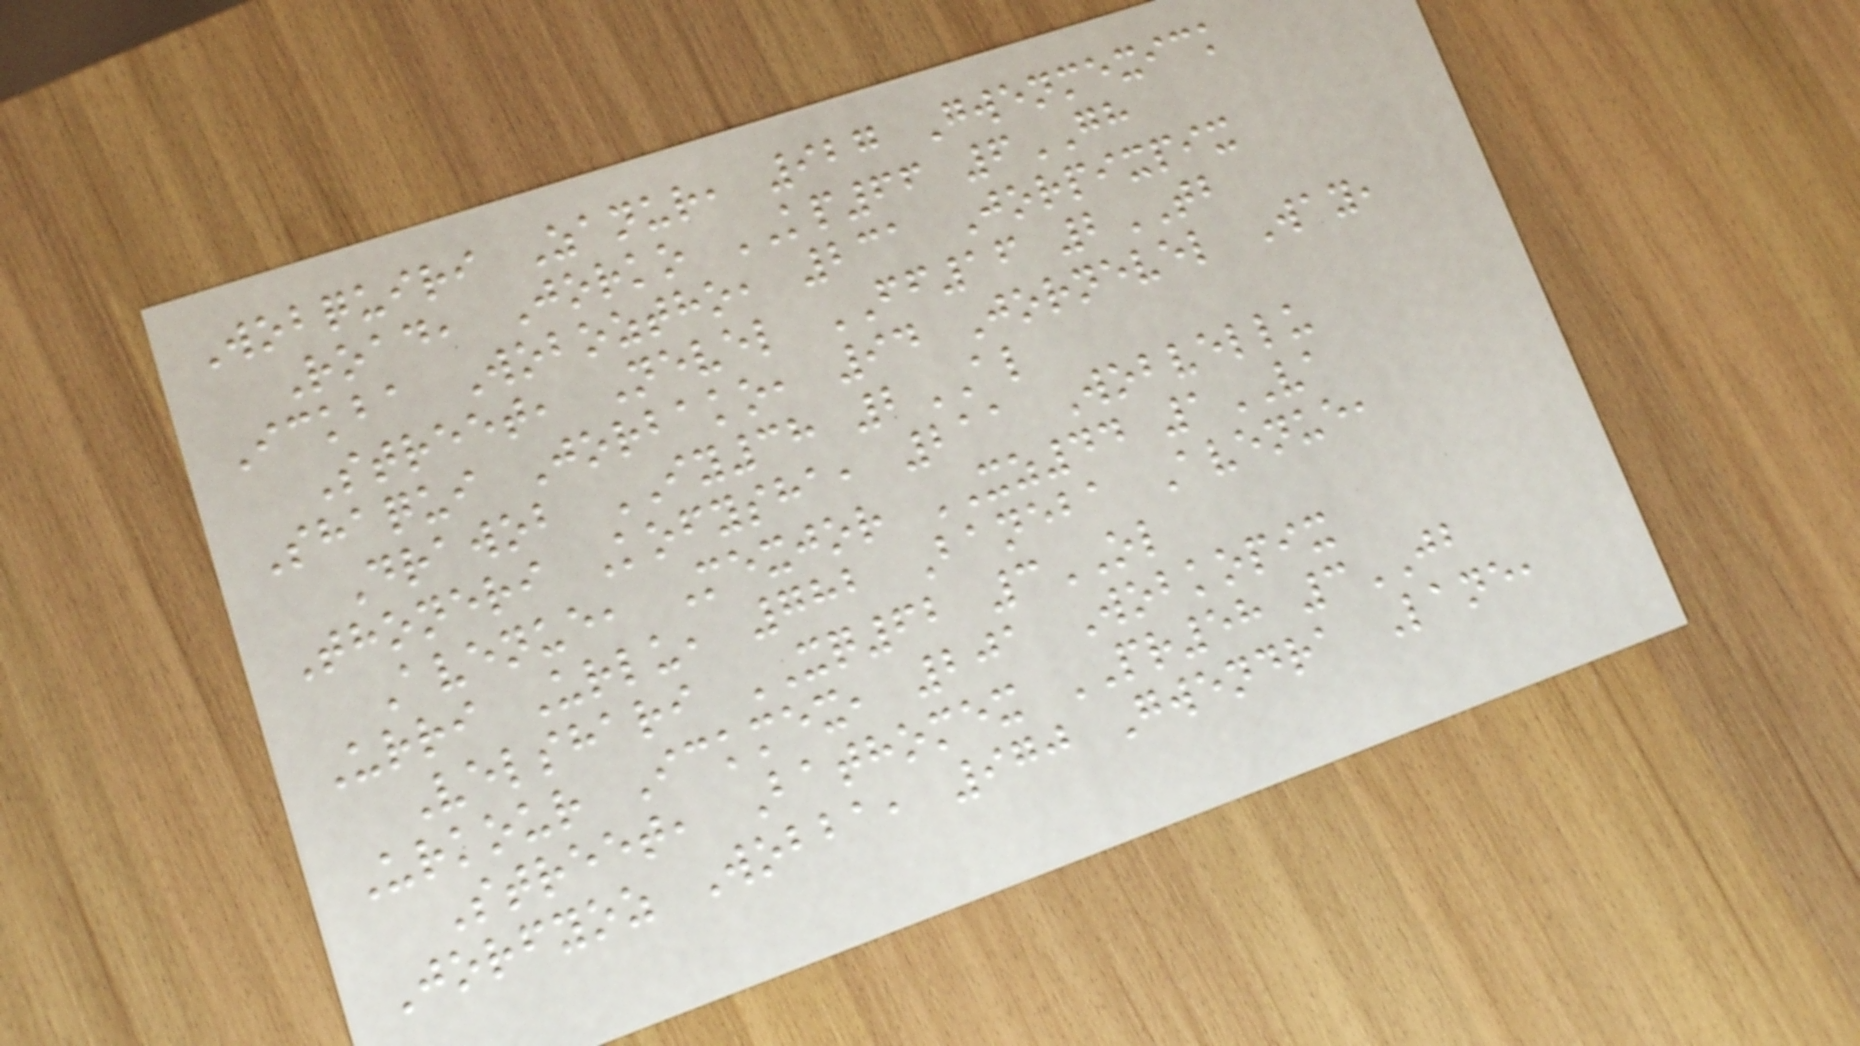Wobquiri Zanur, 927 Gwenmexick
Road, Jorko KP66 6GH
Ickba Woboztho, 231 Jorpixpix
Street, Nevel FF16 2TB
Shaqui Jorbako, 94 Jornevel Way,
Drawob IY38 2AL
Thoneri Kofysha, 211 Wobvellu
Avenue, Mexjor XZ44 1VA
Urri Urlu, 782 Baneba Avenue,
Velshari XQ62 3OL
Urkour Ickmex, 201 Wobkopix
Street, Bathomex PR58 3JB
Jorfyoz Wobba, 970 Gwendra Lane,
